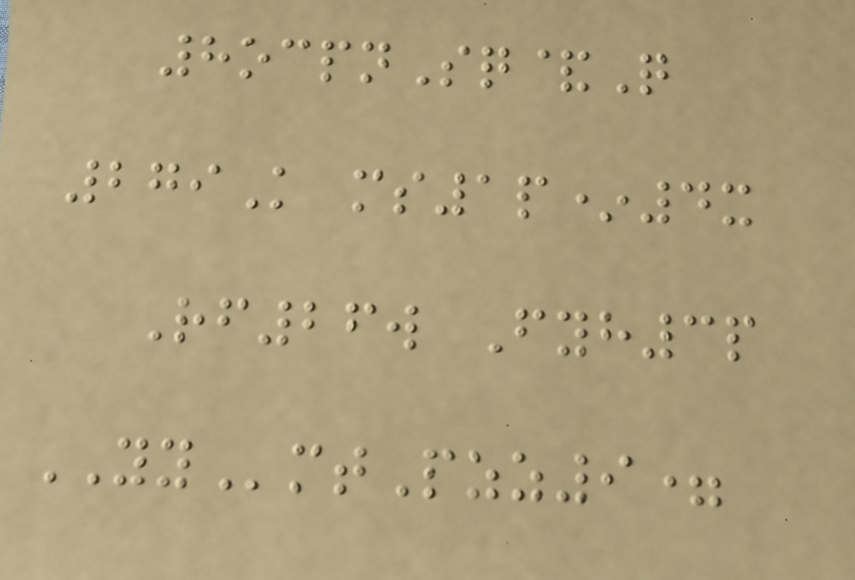8ocpnSq&Q
279K ms1p*4x
Rf26w Fyh3p
YYmtPzz9=
